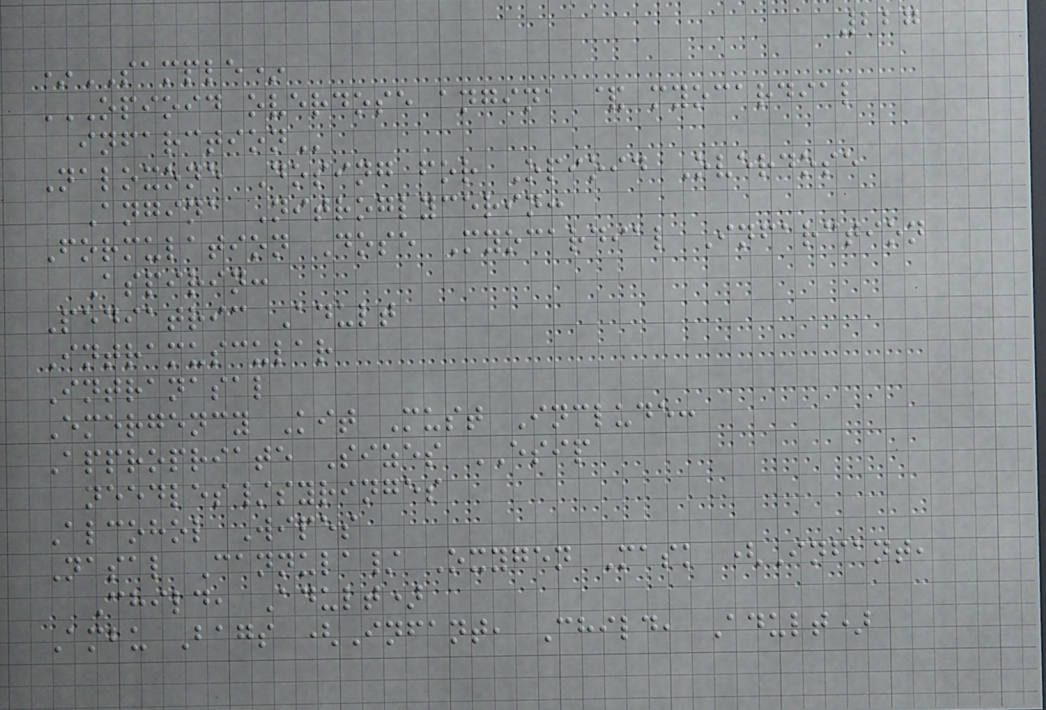227
*SAMPLE*
OPIOID OVERDOSE ANGINA & MYOCARDIAL
INFARCTION
Naloxone Dosing for Opioid Overdose
Angina Nitroglycerin:
Formulation Dose Myocardial Infarction
Aspirin:
Pediatric Adult
Intramuscular
Intranasal
Emergency Kit Must Include:
Appropriate Sizes ESIP
needles/syringes
Alcohol Wipes
Nasal Cannula/ Oxygen Mask (Infant,
Child, Adult)
Ambu Bags (Infant, Child, Adult)
